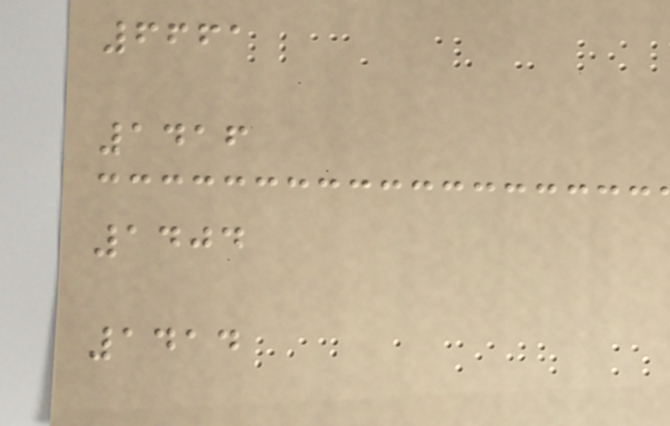6661
1416
1404
1414
